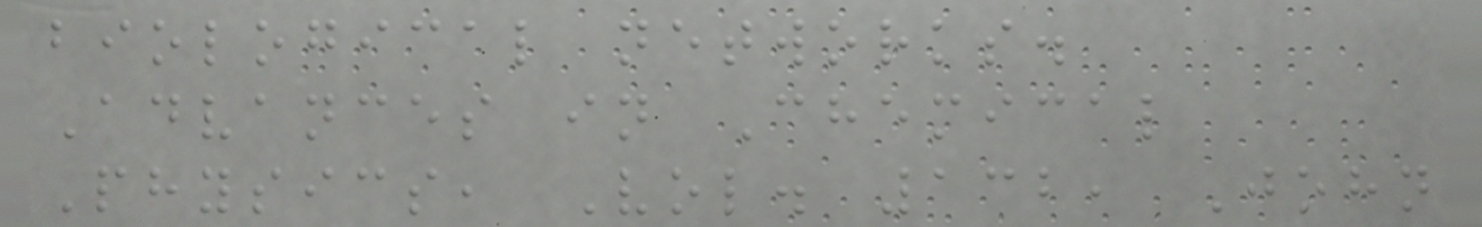biological networks.
Advances in Chemical
Physics, Vol. 132, John
